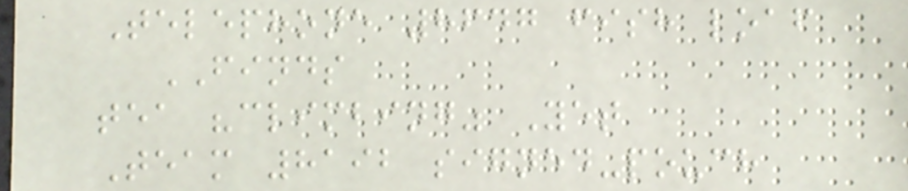Telephone 8647 fish loaf
FINDS
tea "climbing" Yet
Team 8192 signed-pouch
